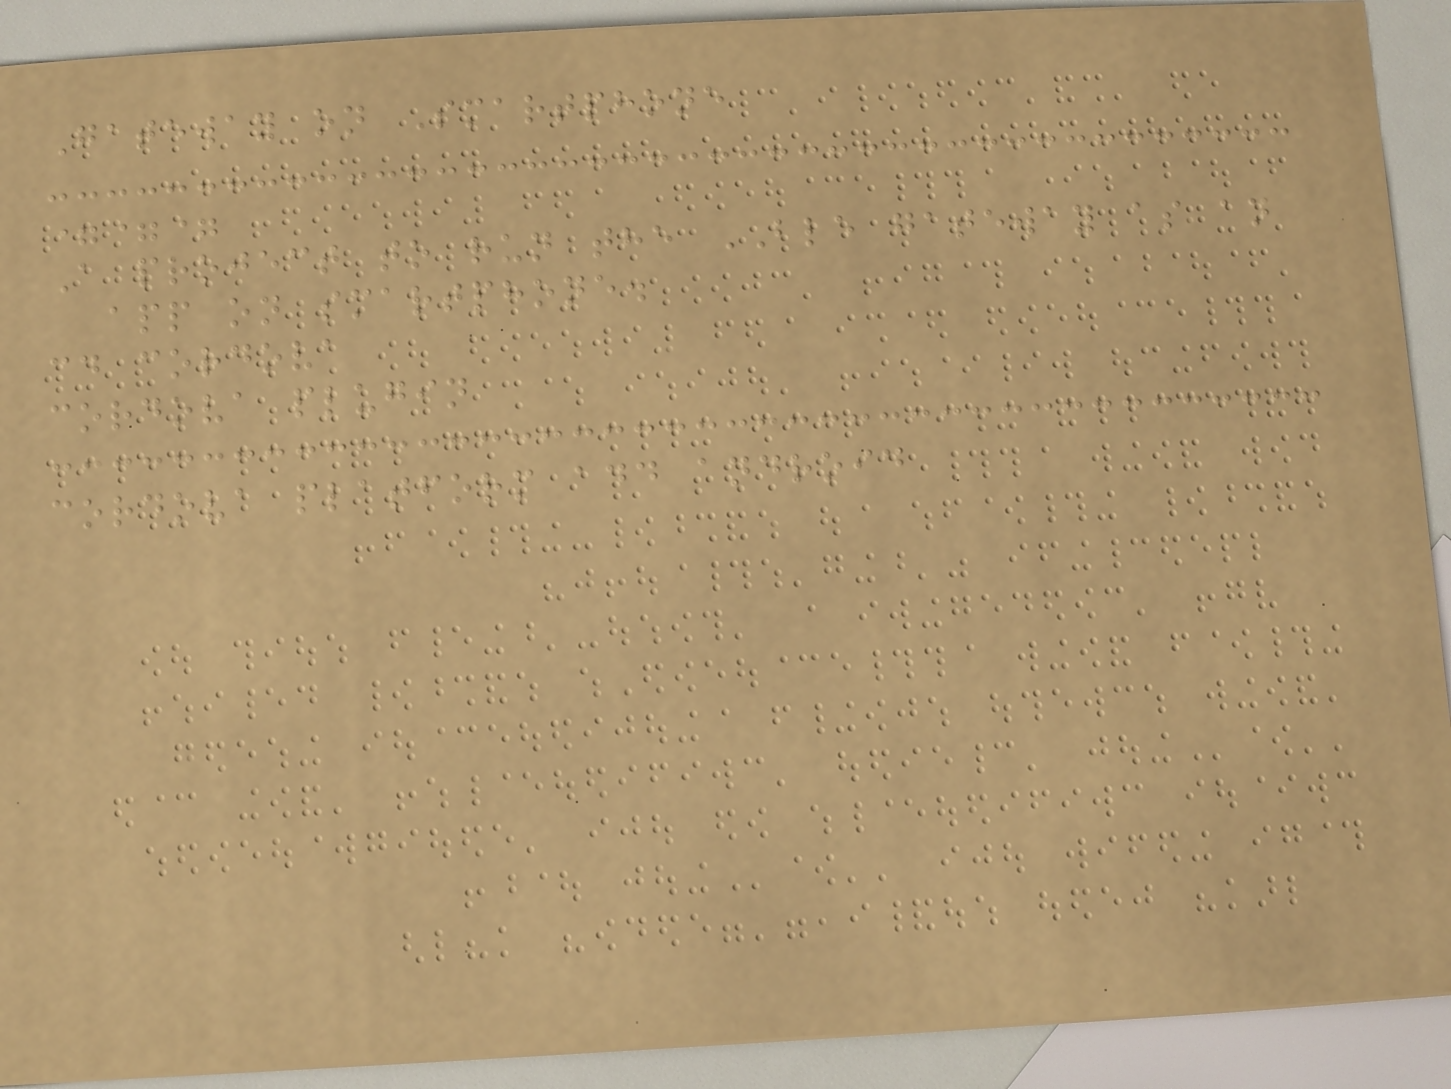Gateway on Smartphone
===
A project to run the BLE gateway as an
app on smartphone.
cd cordova
cordova plugin
cordova platform add android
